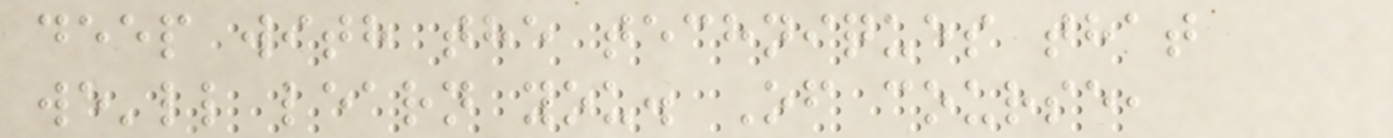deep with the techniques that
we'll learn you. Of course,
